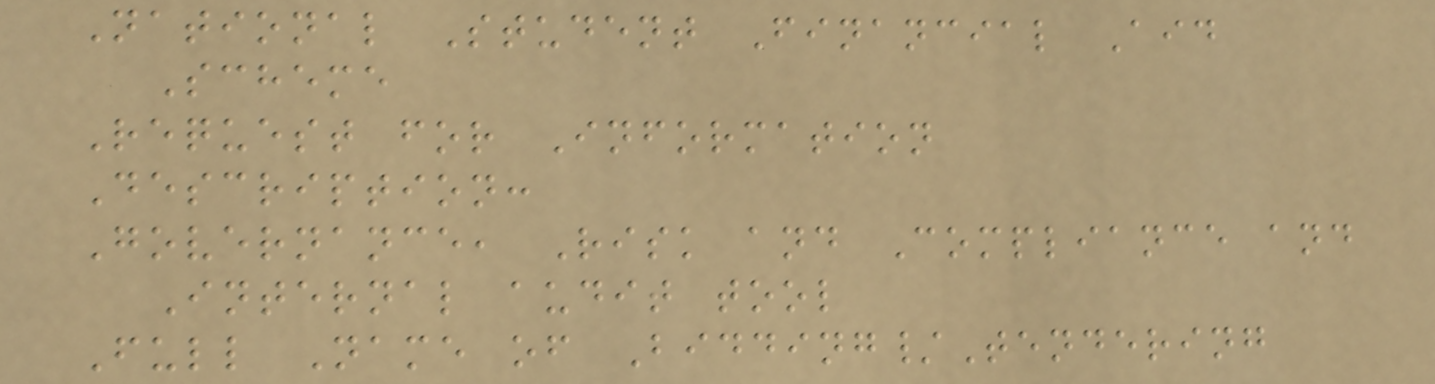National Student Financial Aid
Scheme
Request for Information
Description:
Governance, Risk and Compliance and
Internal audit tool
Full Name of Bidding/Tendering
